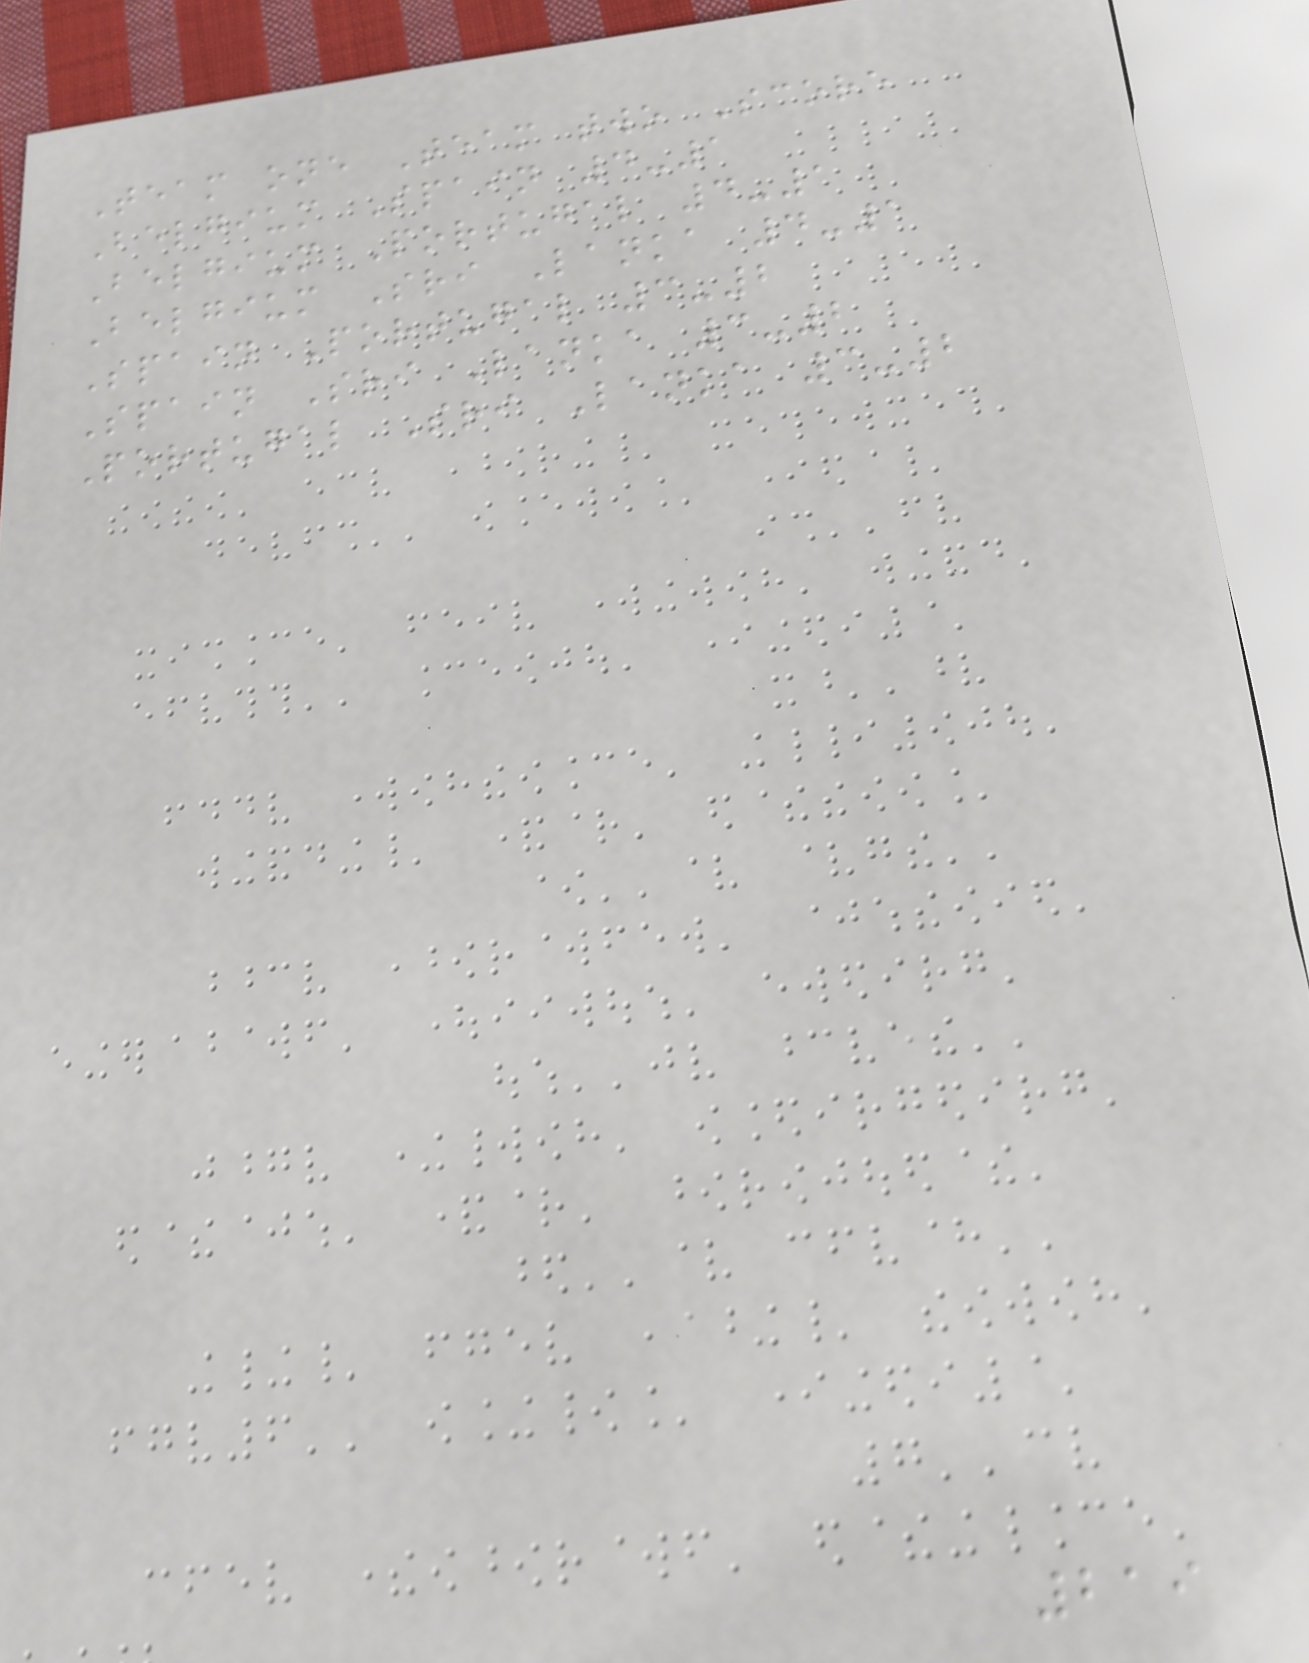Team one Team two Score
Belgium Spain 4-1
Belgium Portugal 4-1
Belgium Sri Lanka 4-1
Spain Portugal 3-2
Spain Sri Lanka 3-2
Portugal Sri Lanka 3-2
219
